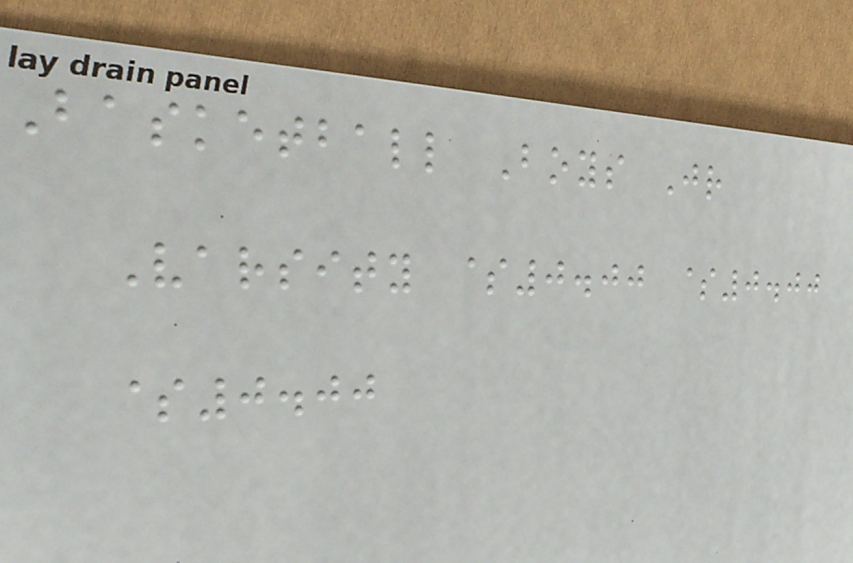Basketball Boys Jr
Varsity $0.00 $0.00
$0.00
